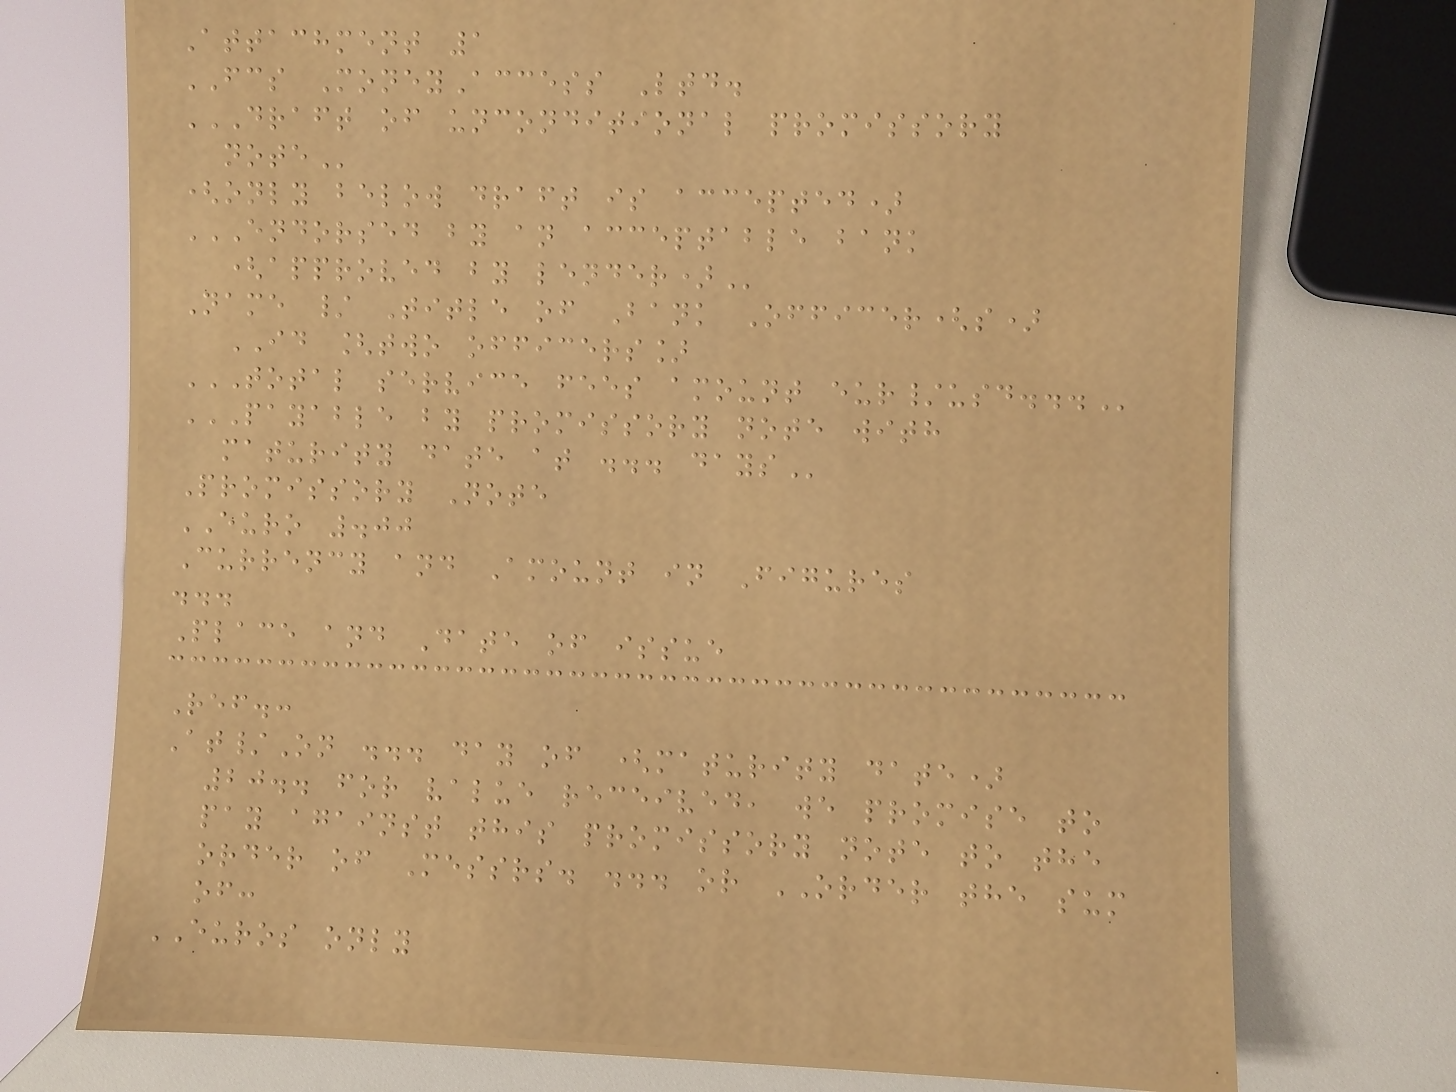Attachment 1
FCS MoneyAccess Ltd.
DRAFT OF UNCONDITIONAL PROMISSORY
NOTE
(only below draft is accepted)
ENDORSED BY AN ACCEPTABLE BANK
(APPROVED BY LENDER)
Name / Title of Bank Officer(s)
ID [two officers]
TOTAL SERVICE FEES AMOUNT EUR/USD...
PAYABLE BY PROMISSORY NOTE WITH
MATURITY DATE AT ... DAYS
Promissory Note
EURO .00
Currency and Amount in Figures
...
Place and Date of issue
Ref.:
At/On ... day of (maturity date)
20.. for value received, we promise to
pay against this promissory note to the
order of Messrs. ... or ORDER the sum
of:
EUROS only
